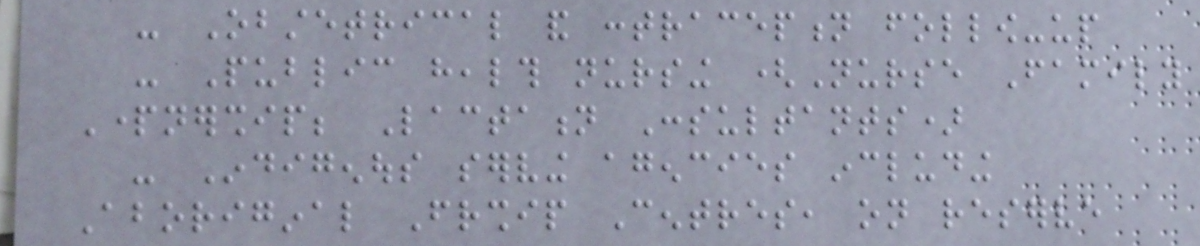- Obstetrical and contraception follow-up
- Public health nursing (Nurse Family
Partnership; Lactation Consultants)
- Indigenous serving agencies including
Aboriginal Friendship Centres, on reserve
